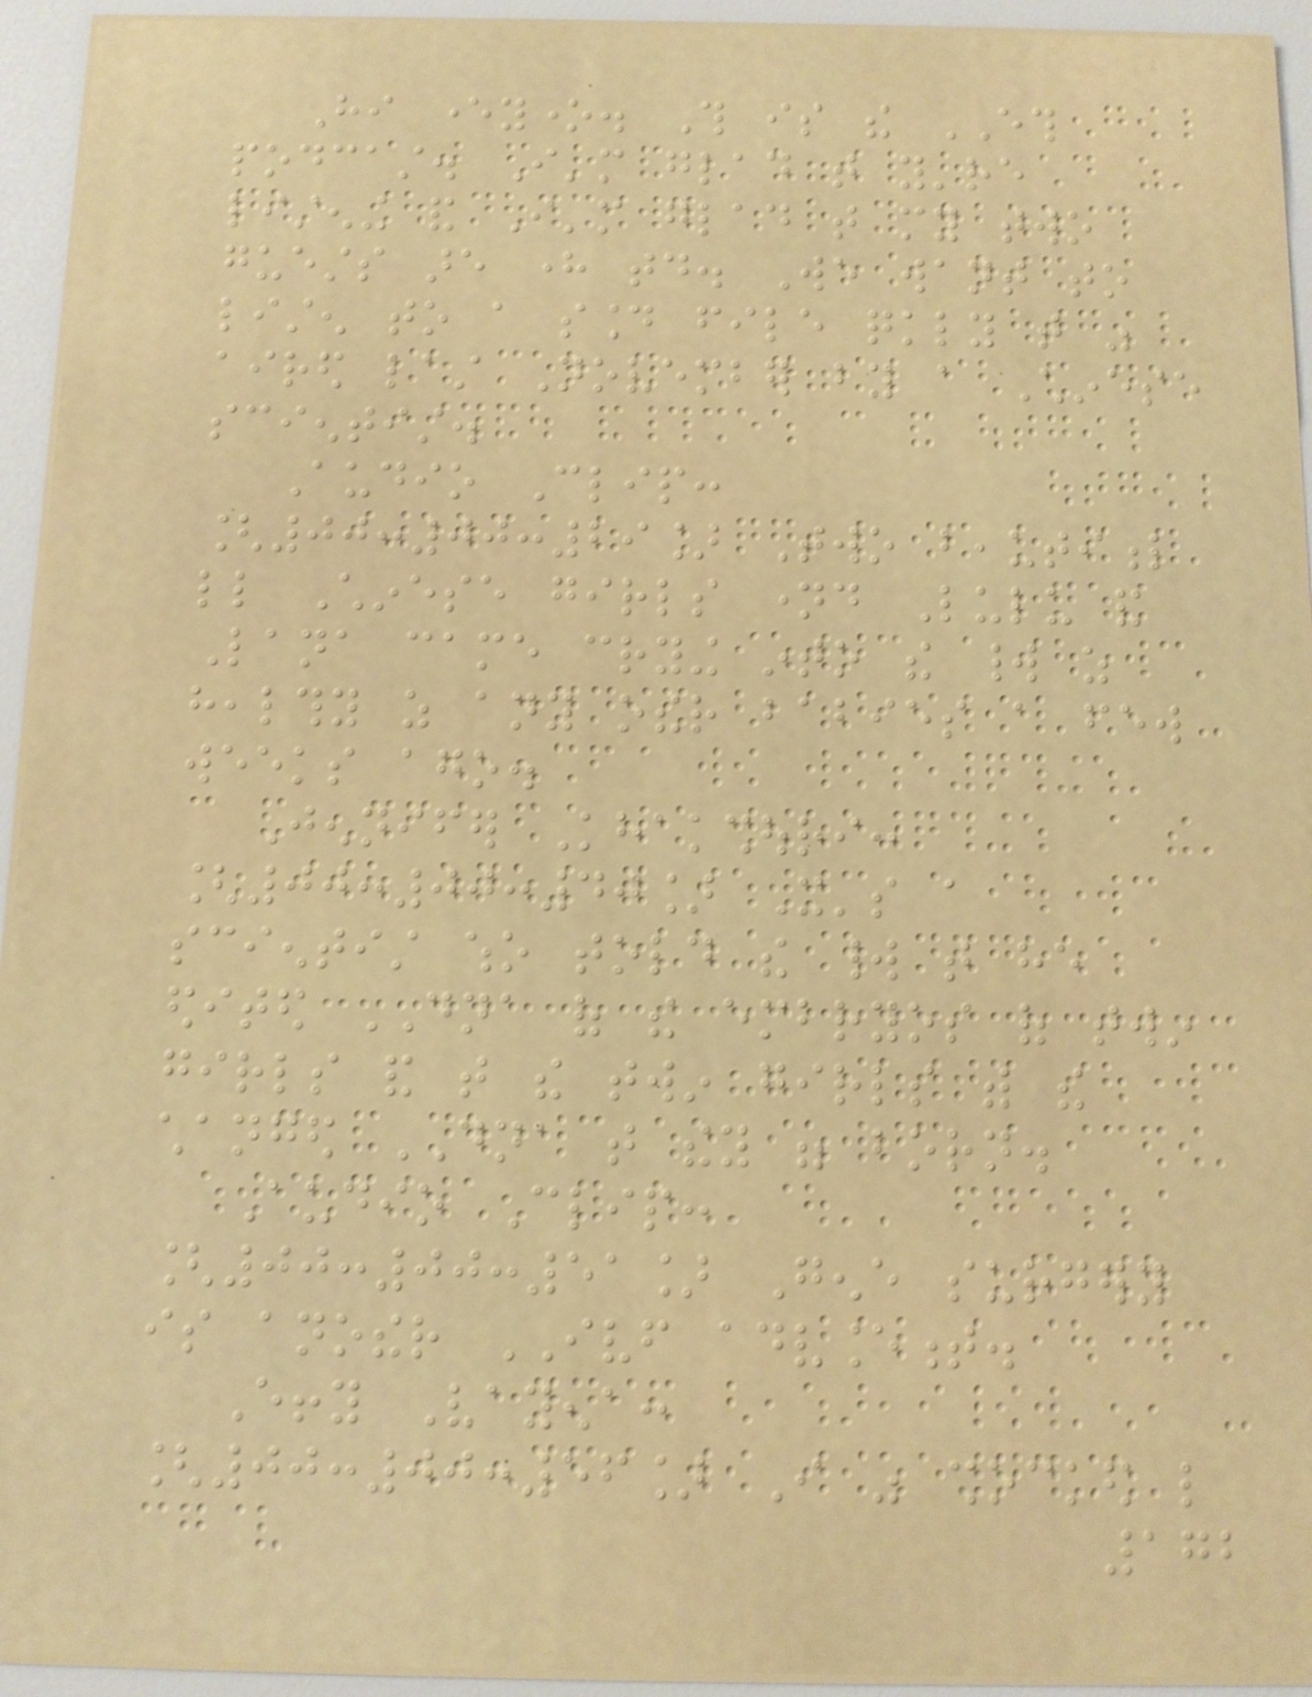Hi everyone. This is the ETH
podcast. I'm glad that you're
listening and I'm glad that my two
guests are here today. We want to
listen to a sound file quickly that was
aired last November by a Chinese
scientist.
Audio Clip:
[00:00:29] Two beautiful
little Chinese girls named Lulu and
Lana came crying into the world as
healthy as any other babies a few
weeks ago.
Jennifer Khakshouri:
[00:00:40] It's a
scientist who told the world that he
edited DNA of the embryos of twin
girls and that the twin girls with the
changed DNA that they were born.
Audio Clip:
[00:00:51] Gene surgery
is another IVF advancement.
Effy Vayena:
[00:00:56] I was shocked like
172
